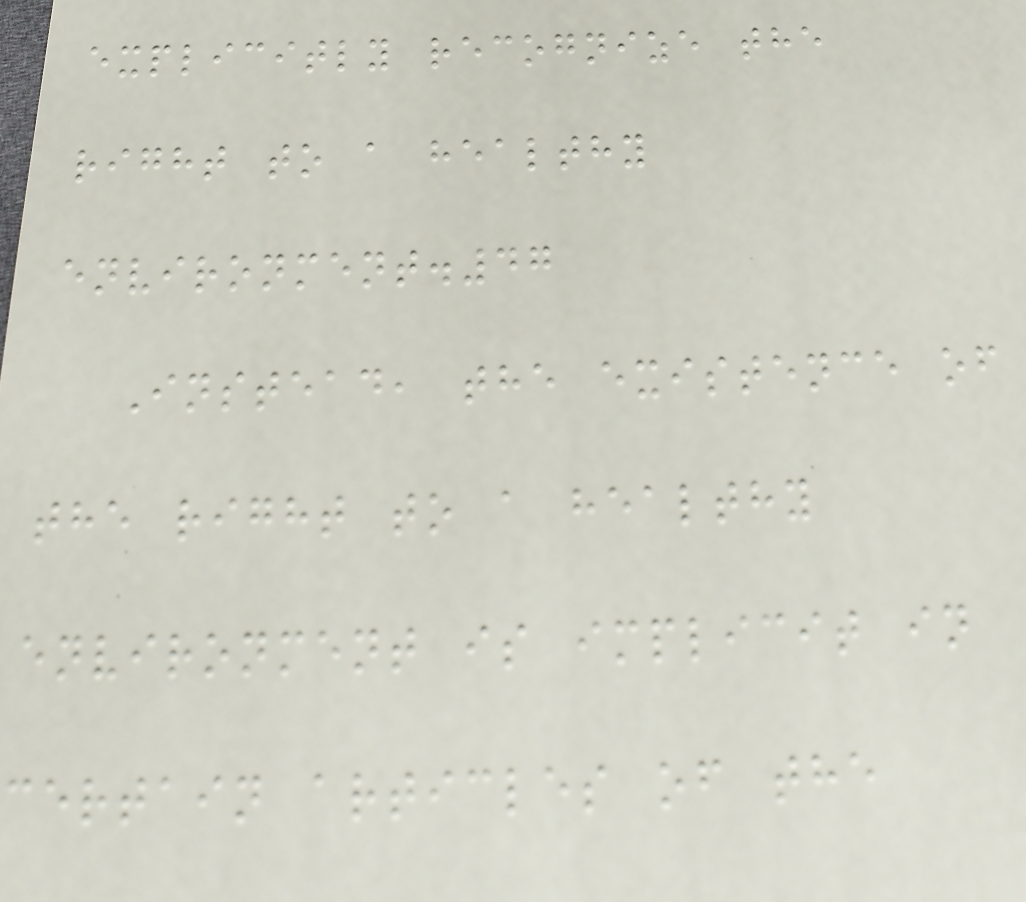explicitly recognize the
right to a healthy
environment.47
Instead, the existence of
the right to a healthy
environment is implicit in
certain articles of the
